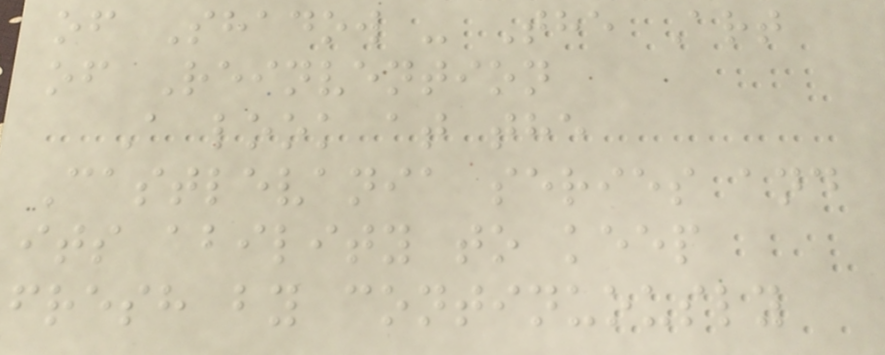of Shadow - The Art
of Reinvention
A look at the
Castlevania series and
its ability to keep
fresh by continuously
